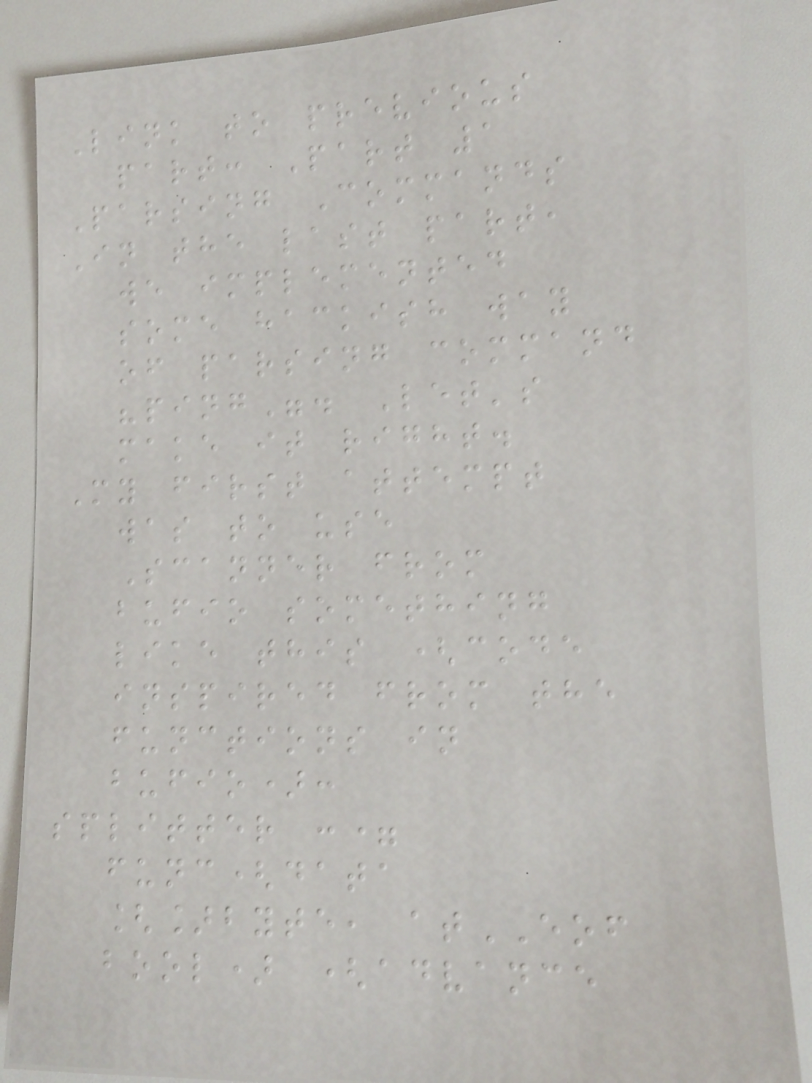Link to previous
part: Part 1
Parsing Commands
In the last part,
we implemented
some hackish way
of parsing command
"ping". Let's
make it right.
My first attempt
was to use
Scanner from
bufio something
like this (code
inspired from the
functions in
bufio):
splitter :=
func(data
[]byte, atEOF
bool) (advance
